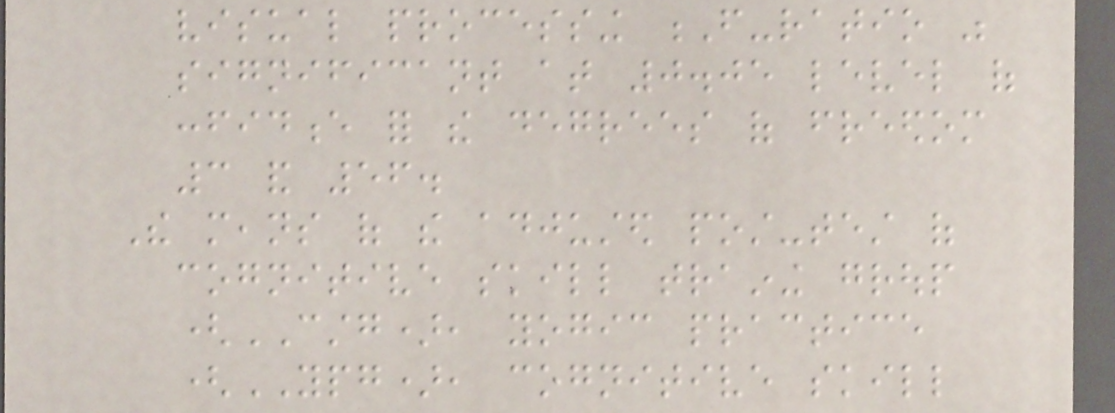visual processing F-ratio was
significant at 0.05 level of
confidence for the degrees of freedom
3 and 56.
The means of the adjusted post-test of
cognitive skill training group
(CSTG), yogic practice
(YPG), cognitive skill
